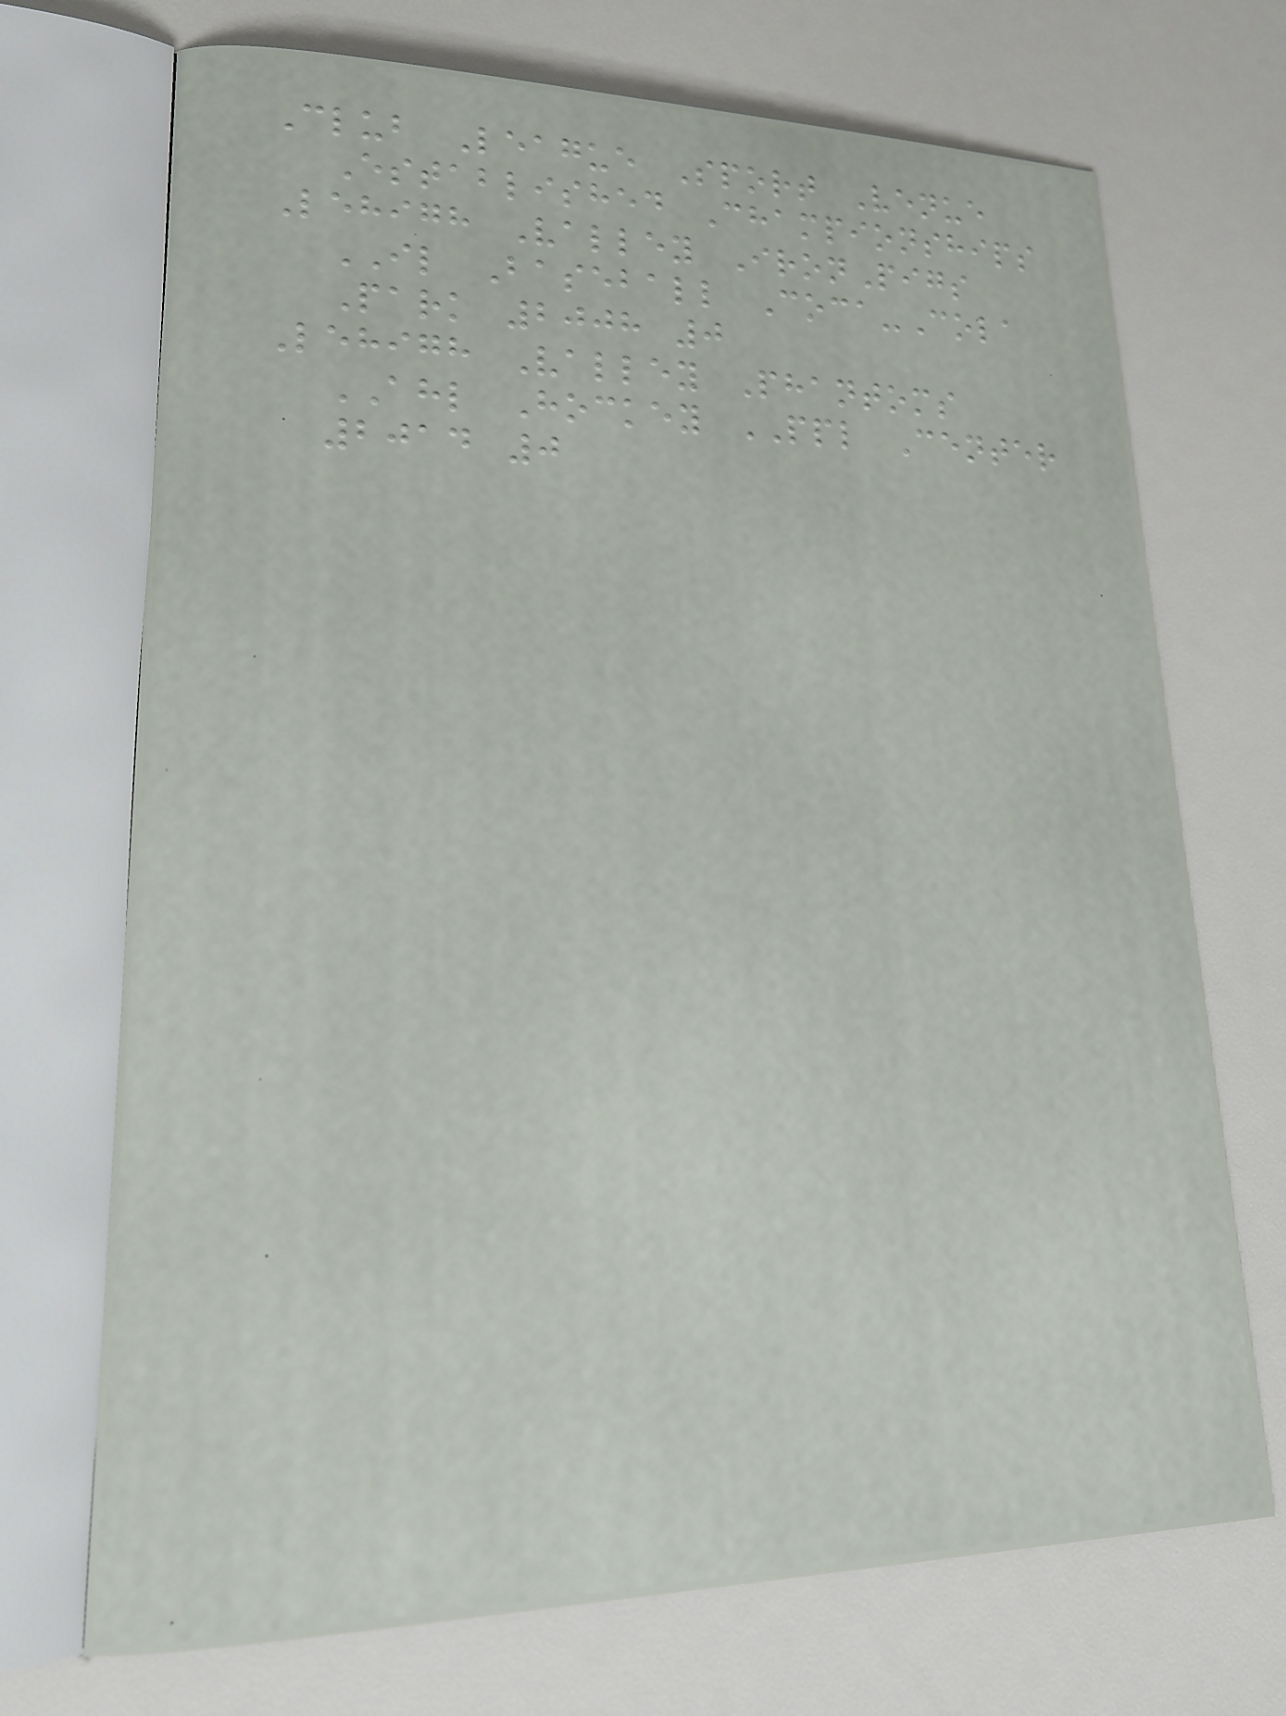Club League Sport Venue
Established Championships
Lehigh Valley IronPigs
IL Baseball Coca-Cola
Park 2008 0
Lehigh Valley Phantoms
AHL Hockey PPL Center
2014 0
